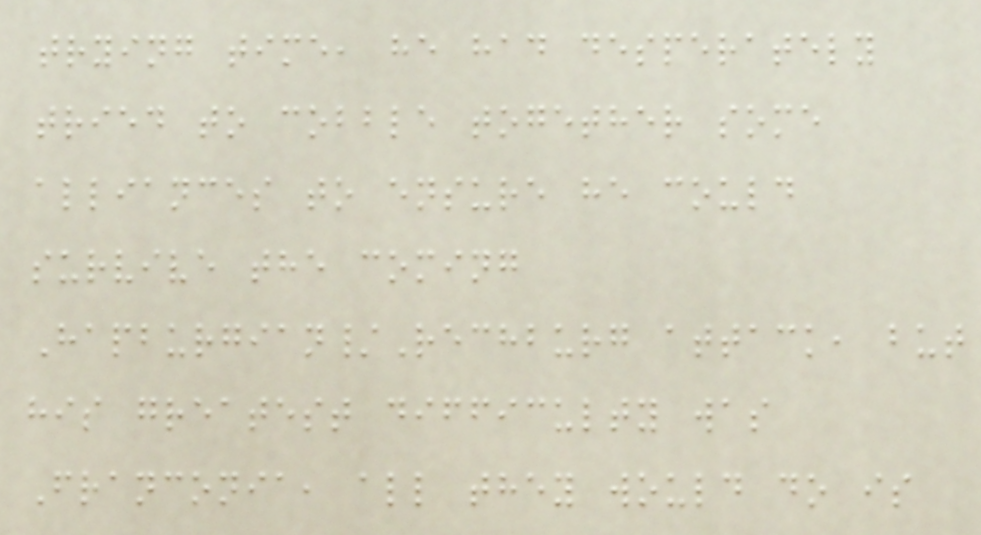trying time, he had desperately
tried to cobble together some
alliances to ensure he could
survive the coming
Hapburgian/Rechburg attack, but
his greatest difficulty was
Franconia, all they would do is
